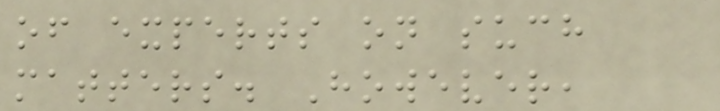of experts on such
matters. However,
